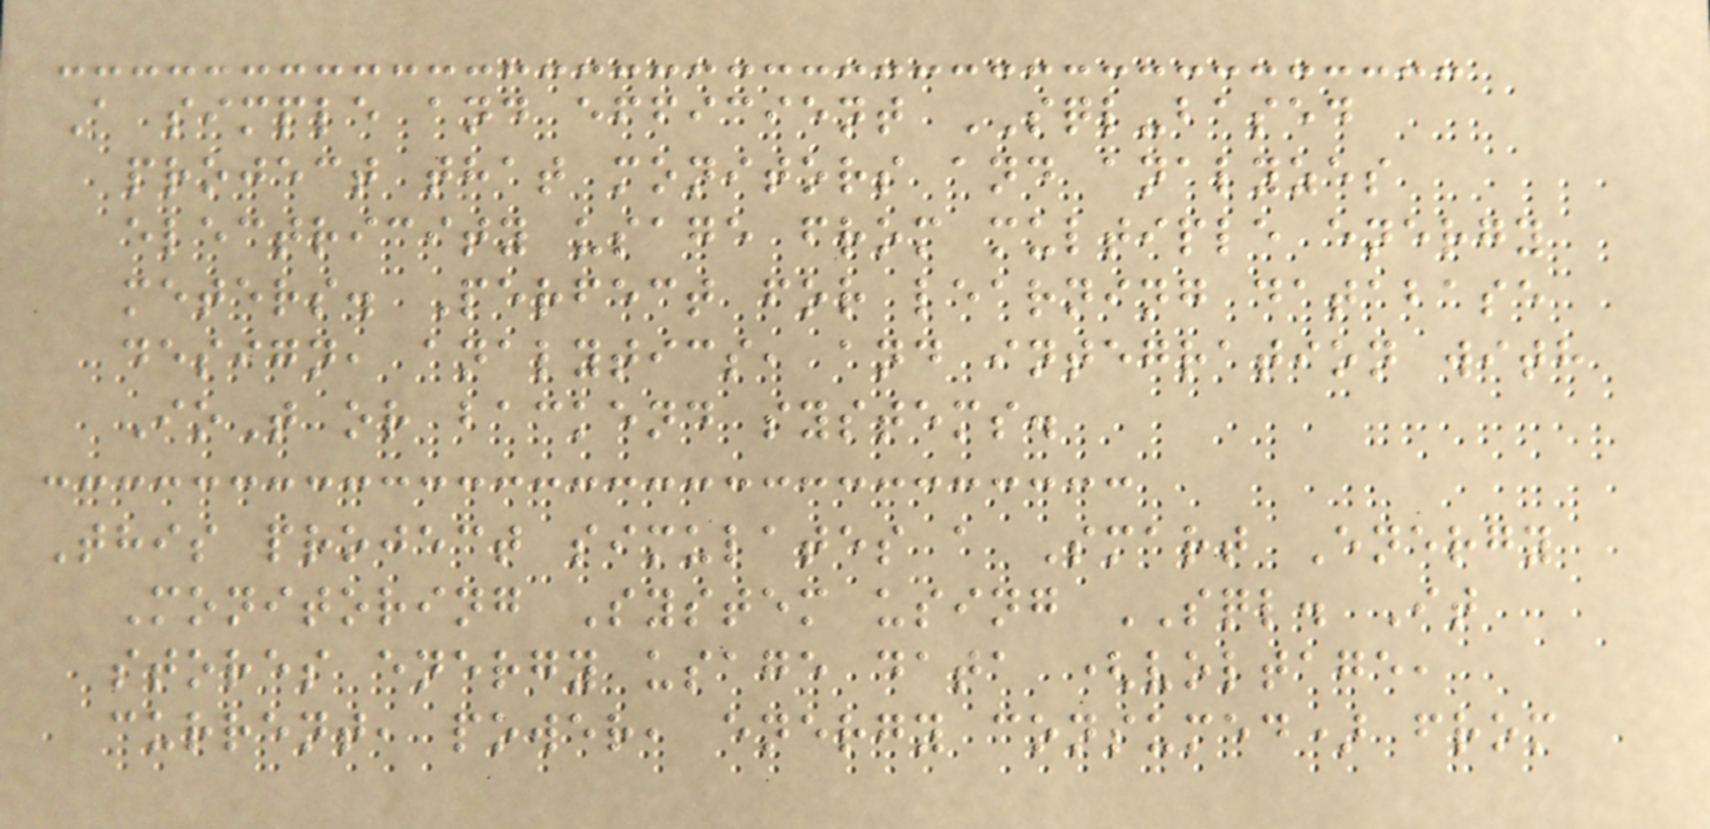A simple and efficient SQL-based
project that monitors and analyzes
electricity usage from multiple energy
meters. Perfect for learning database
design, analytics, and integration with
IoT or backend systems.
This project simulates a Smart Energy
Monitoring System using SQL. It
stores energy usage data (voltage,
current, power, energy consumed) from
